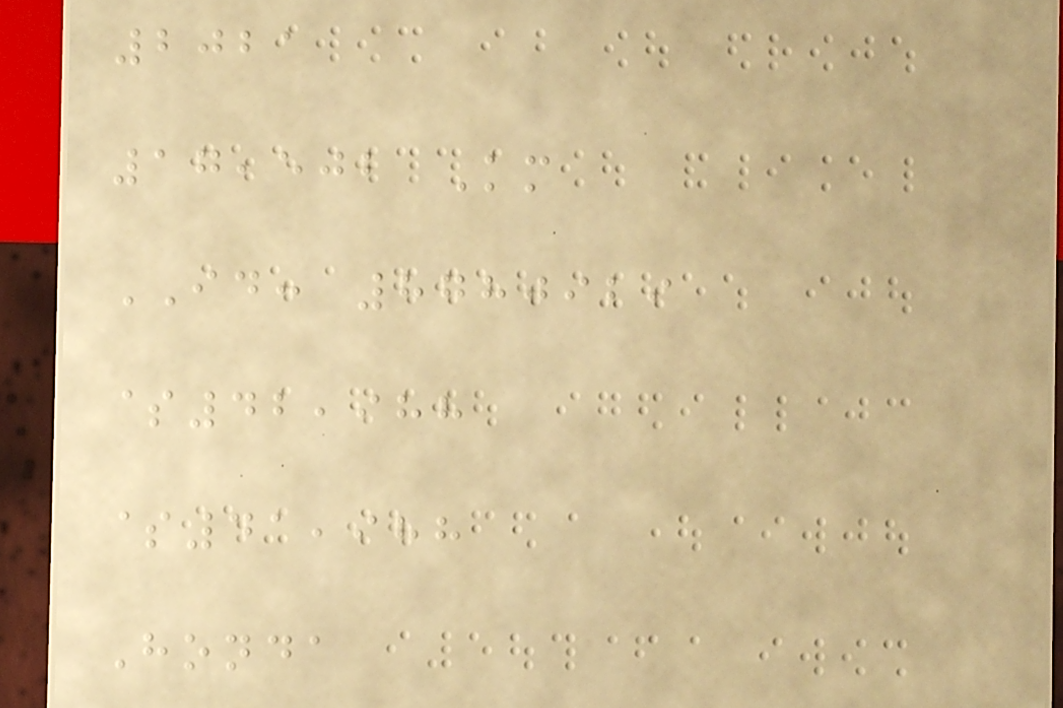2021
17,502 Km
ID: 8780929
$42,988
$41,988
Honda
